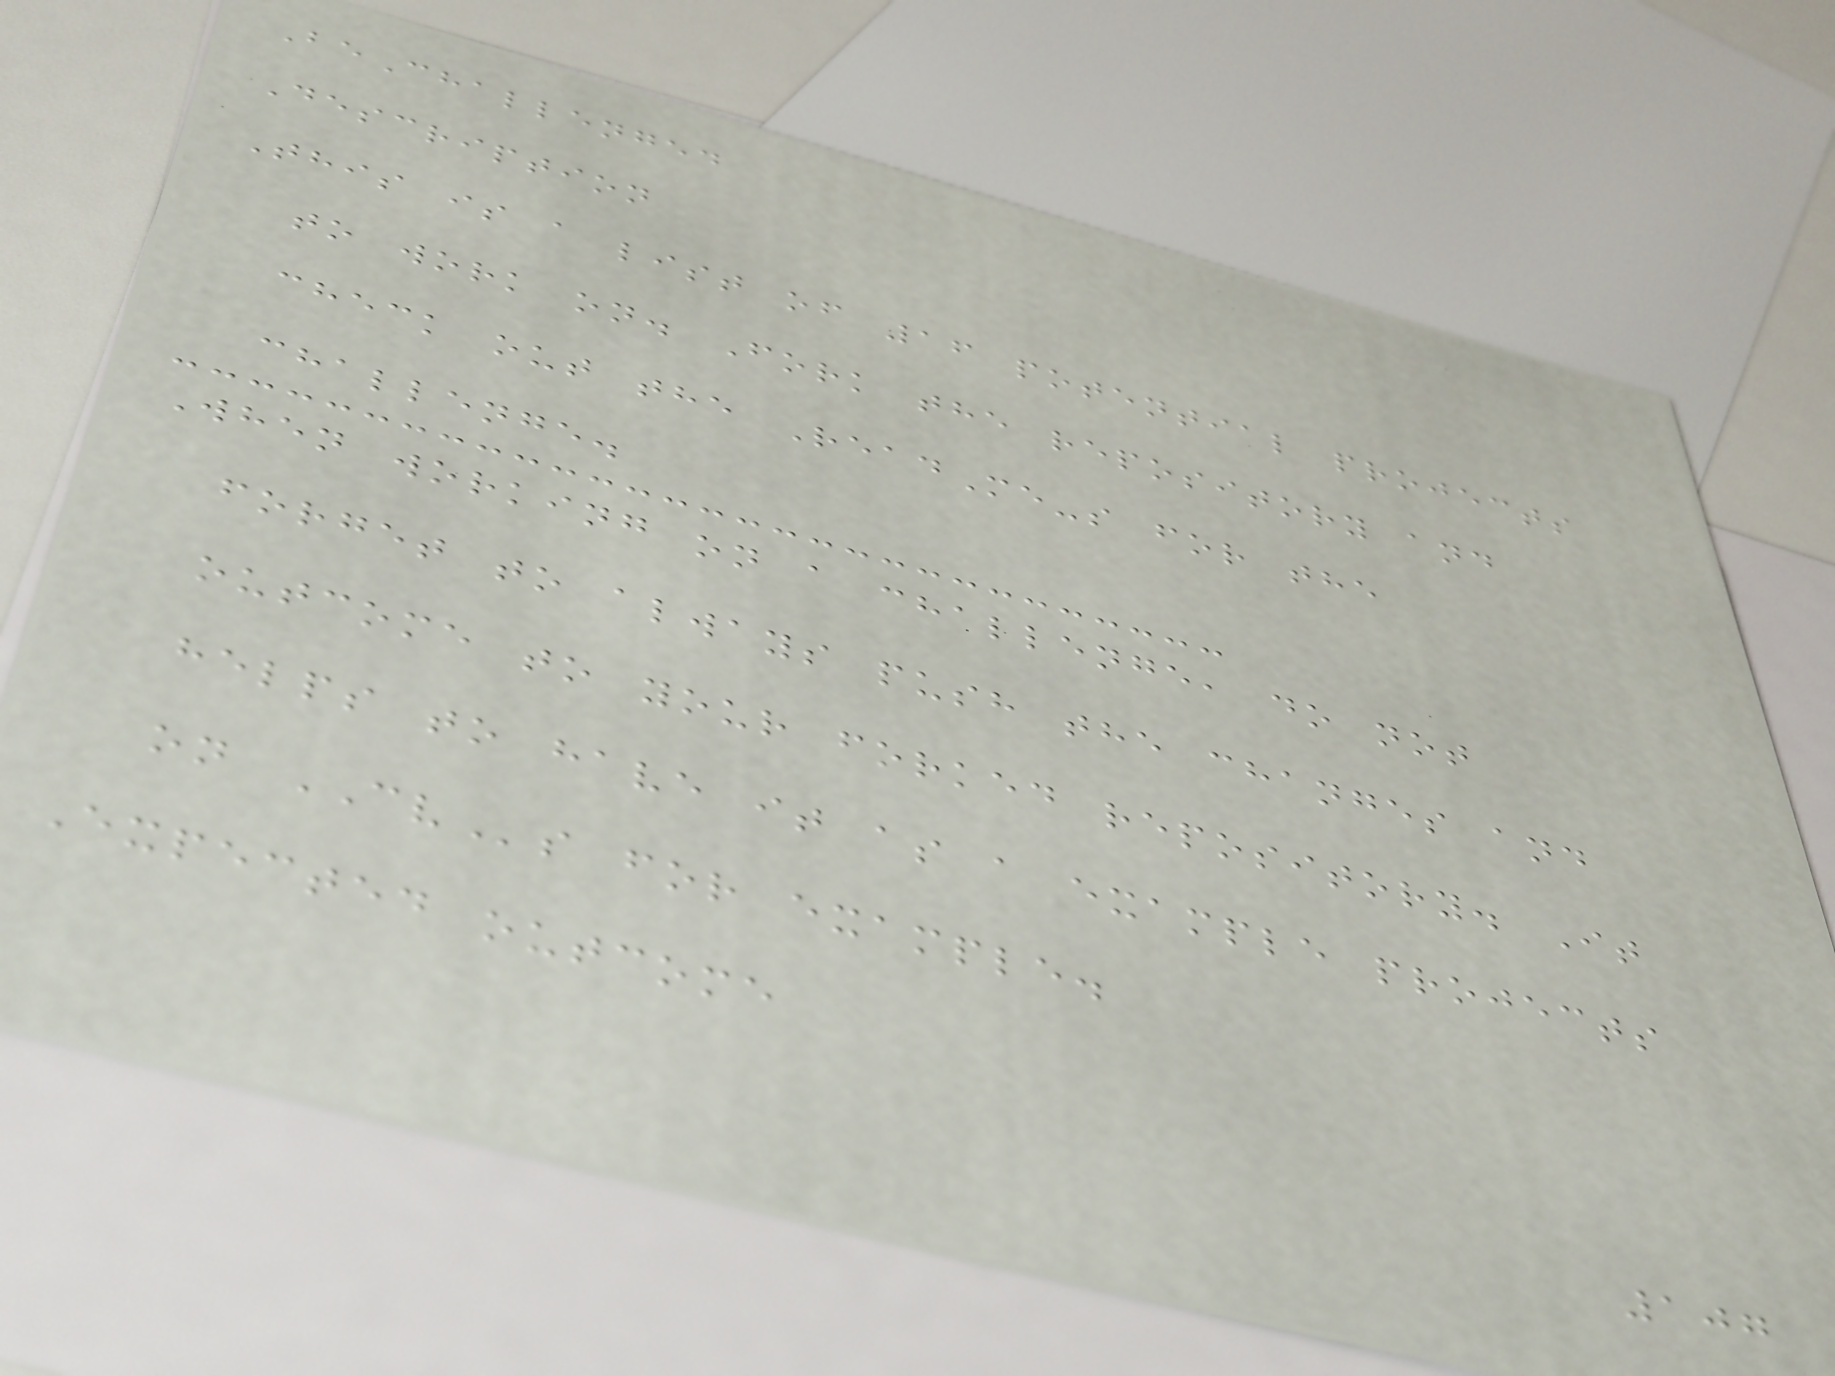BeChallenged
Description
This is a list of 16 potential projects
to work on. Fork the repository and
check out the ReadMe-s for the
challenge.
When working on a challenge, do not
forget to always push the changes and
outcome to your forked repository. It
helps to have it as a example projects
on CVs for example.
Expected outcome
107
